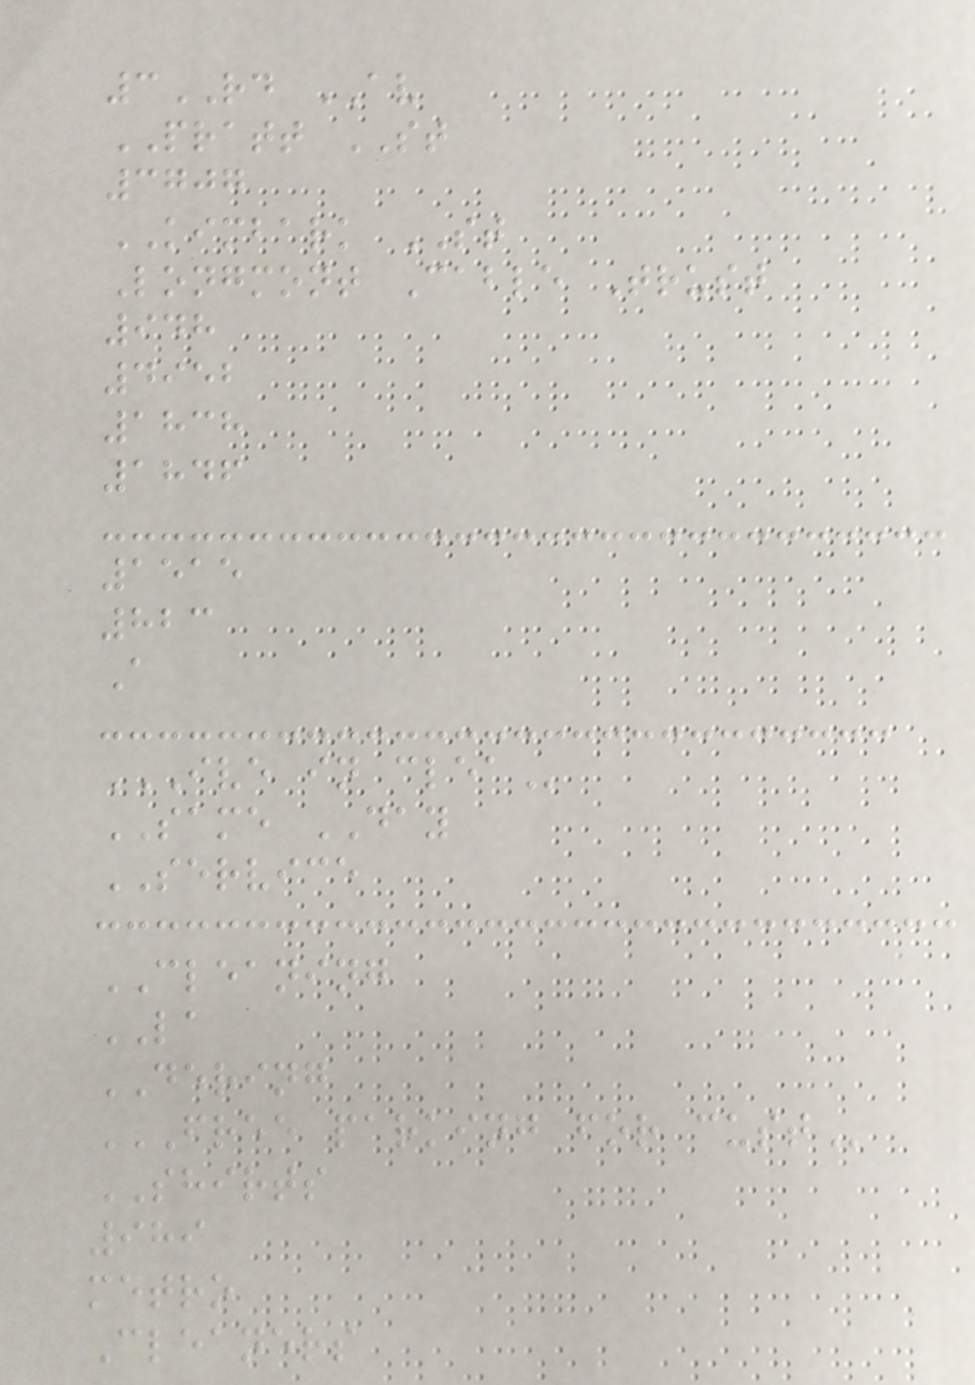3RD AV
PRATT ST
3707
KIMBARK ST
Longmont Cable Trust
948
4952
1838
1846
1515
823
A
IVE IN CLEA
SAME DAY
SERVICE
CLEANING
LA
DERING
FREE PARKING FOR CUST
SHIRTS
989
metro
Cleaners
